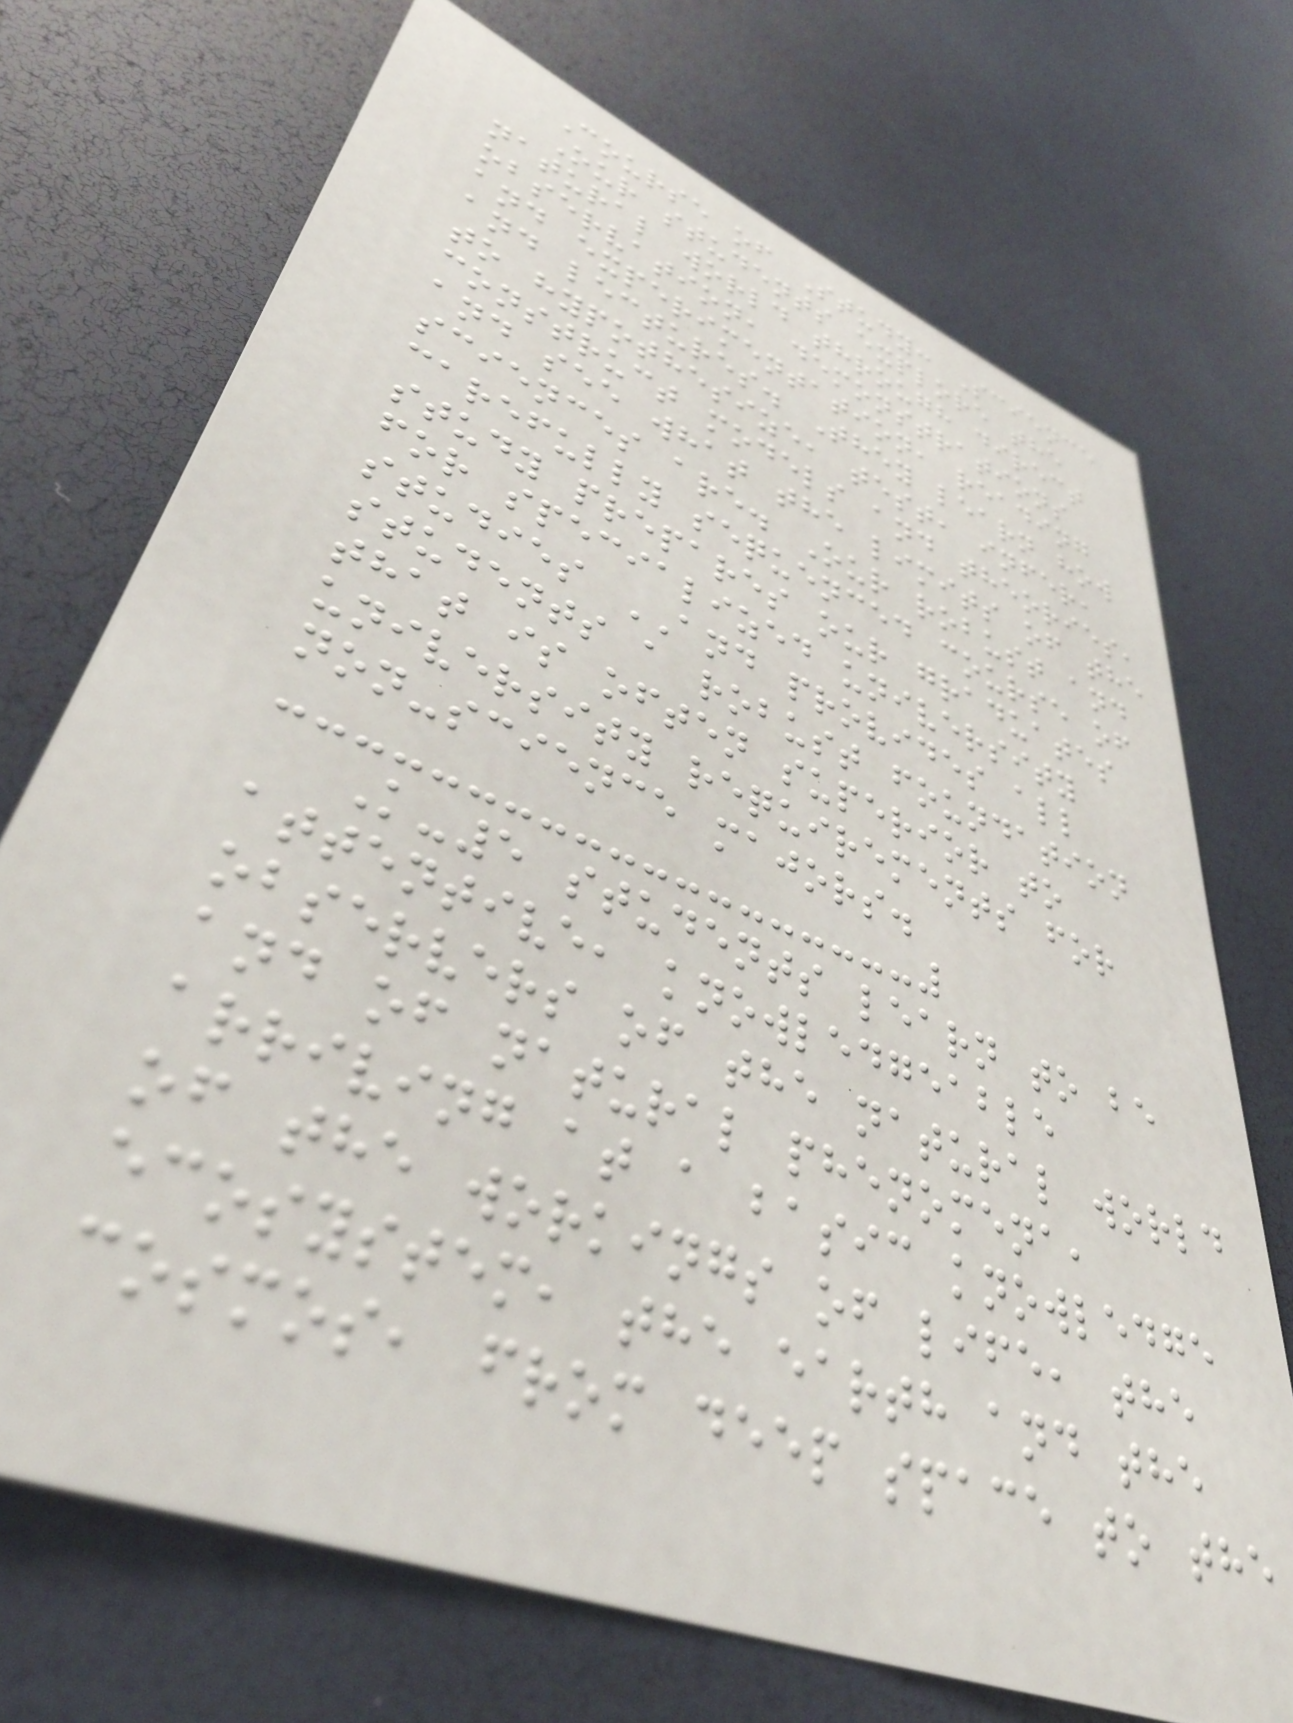Course of Study: Science
Our students explore the
natural world through direct
observation, demonstrations
and experimentation, reading
and lectures. They learn how
to hypothesize, test, infer,
construct models and theories,
and see what the limits of the
sciences are. Our robust and
carefully sequenced course of
study prepares our graduates
for specialized university
studies AND provides all
students a robust foundation
that is often superior to
university requirements for
non-science majors.
K-5 students learn to be
attentive, knowledgeable
observers of the natural world
and of natural phenomena,
arriving at a basic knowledge
of the workings of life, the
ecosystem, the earth and the
cosmos, from deep space to the
